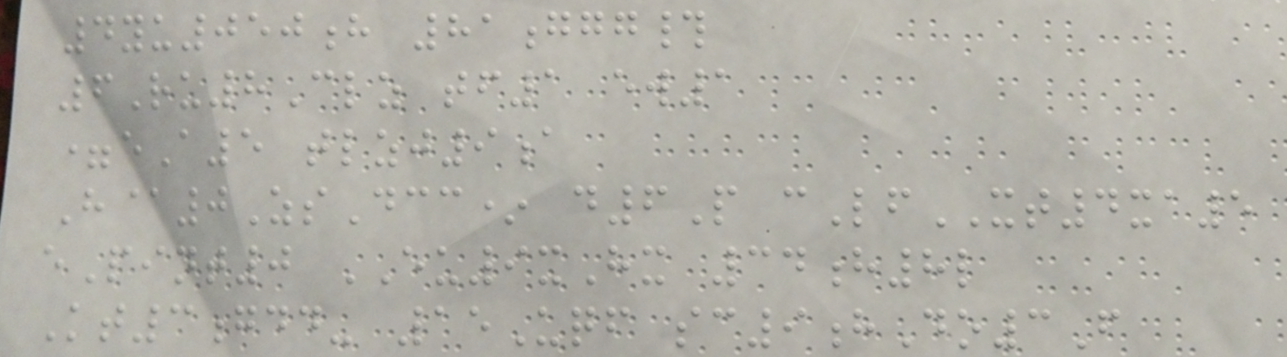4yu050h 81ggg#
6Ru8Clz tf1 ew1
=eA5 tlzj9a
H@0ZsDcc* d6P cLfXT4xa5
ePint0 EU9xHx 34h8l
Kt3gdd- 15Uqf sc9hDo3F
